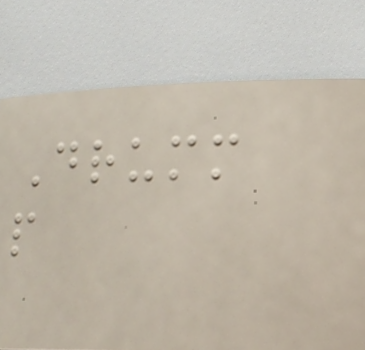Drumm
p
